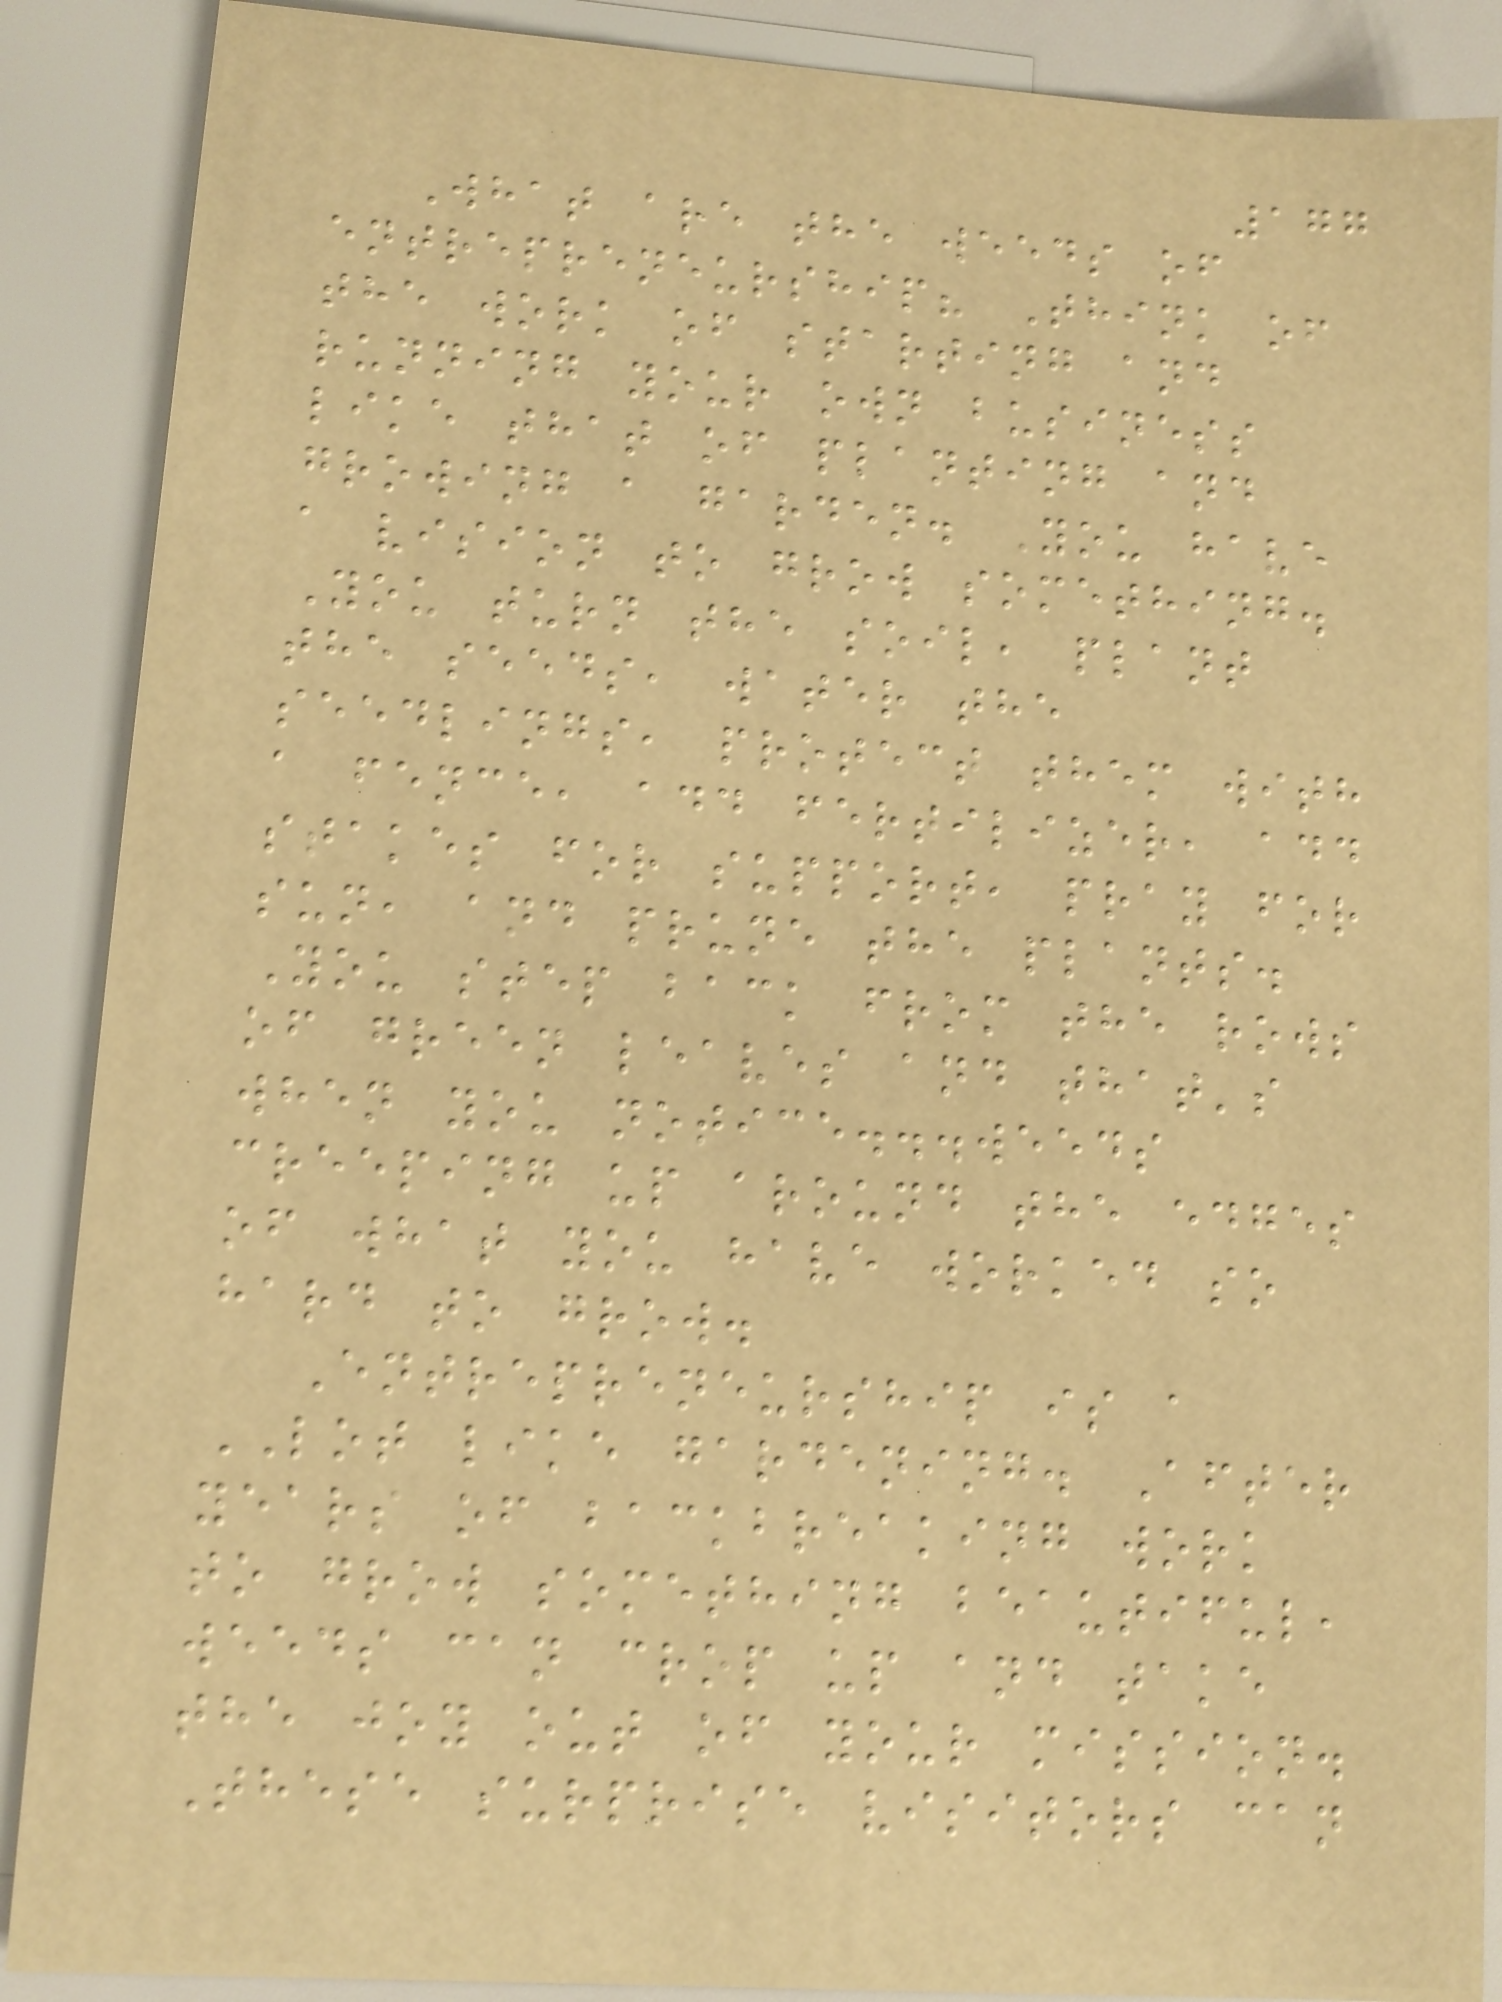177
What are the weeds of
entrepreneurship? Think of
the work of starting and
running your own business
like that of planting and
growing a garden. You have
a vision to grow something.
You turn the soil, plant
the seeds, water the
seedlings, protect them with
a fence, add fertilizer, add
stakes for support, pray for
sun, and prune the plants.
You step back from the rows
of green leaves and that's
when you notice...weeds
creeping up around the edges
of what you have worked so
hard to grow.
Entrepreneurship is a
LOT like gardening. After
years of backbreaking work
to grow something beautiful,
weeds can crop up and take
the joy out of your mission.
These surprise visitors can
